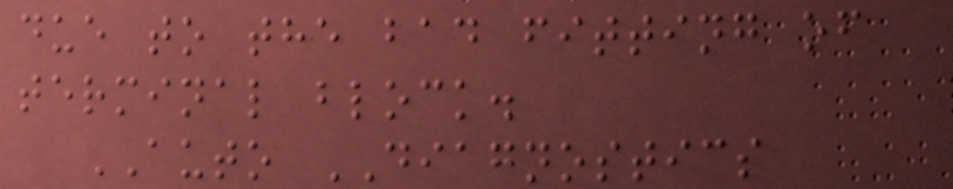due to the bad fitting of
terminal block.
AUTO DIAGNOSTICS
